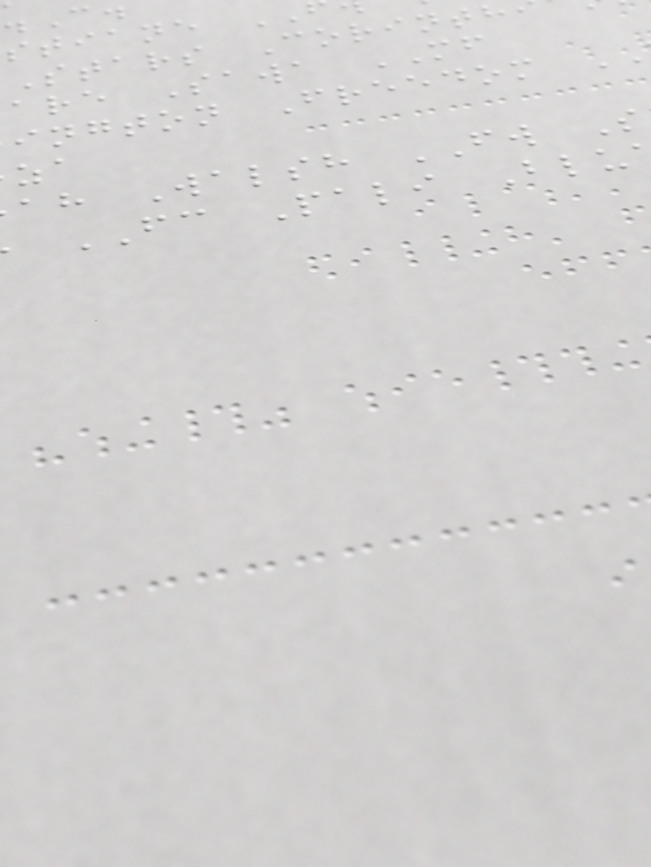Stars Corinth
are Sawa MF
ington Freedom
ah Walsh FW S
FC Pali Blu
